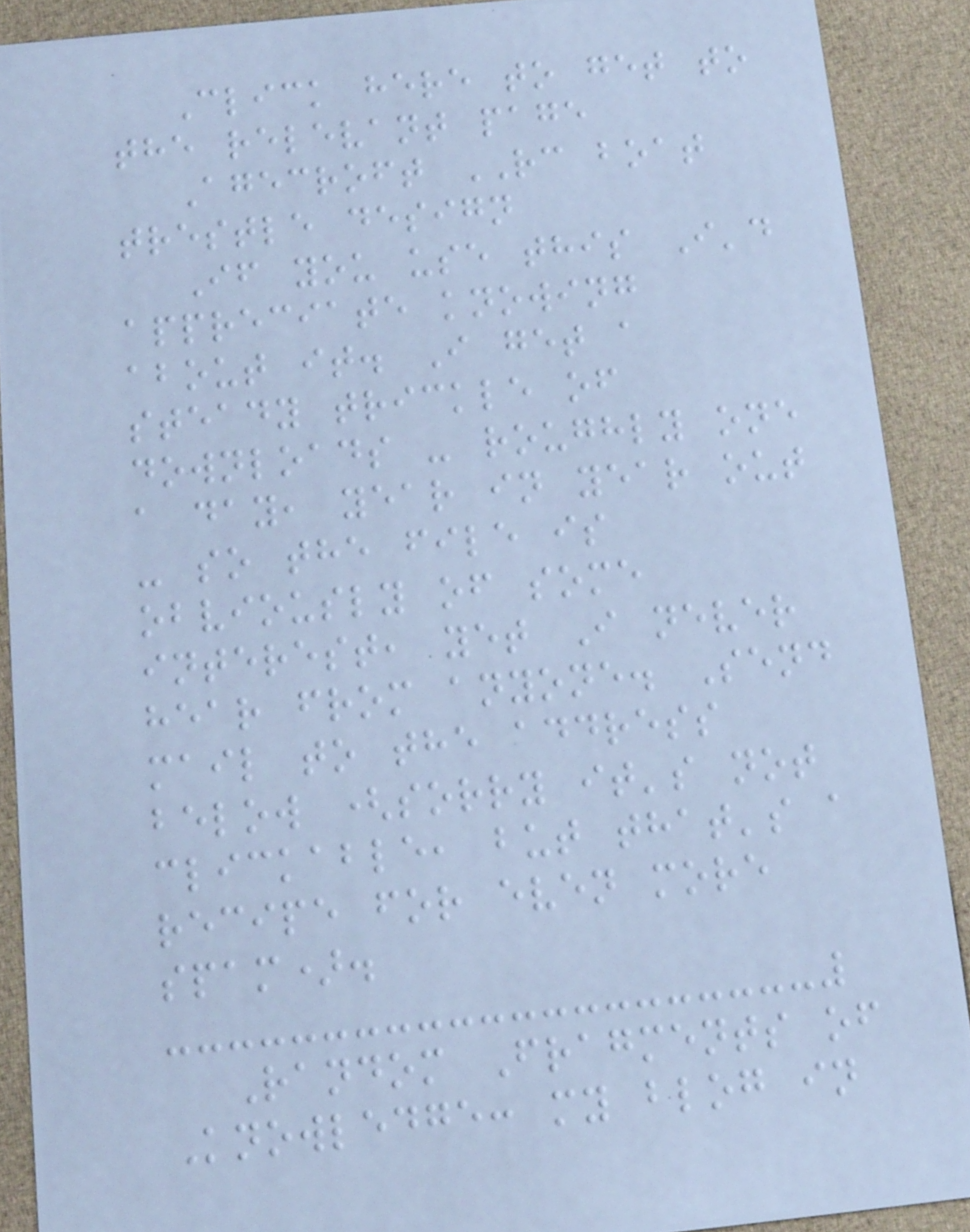Click here to get to
the relevant page
Agecroft RC boat
trestle design
If you use this I'd
appreciate knowing
about it. I get a
steady trickle of
downloads - roughly one
a day, year in year out
- so the file is
obviously of some
interest, yet I never
hear from anyone. Send
mail to the address
below (sorry it's not
clickable, but that's a
recipe for even more
spam).
Random Fragments of
Knowledge: my blog in
